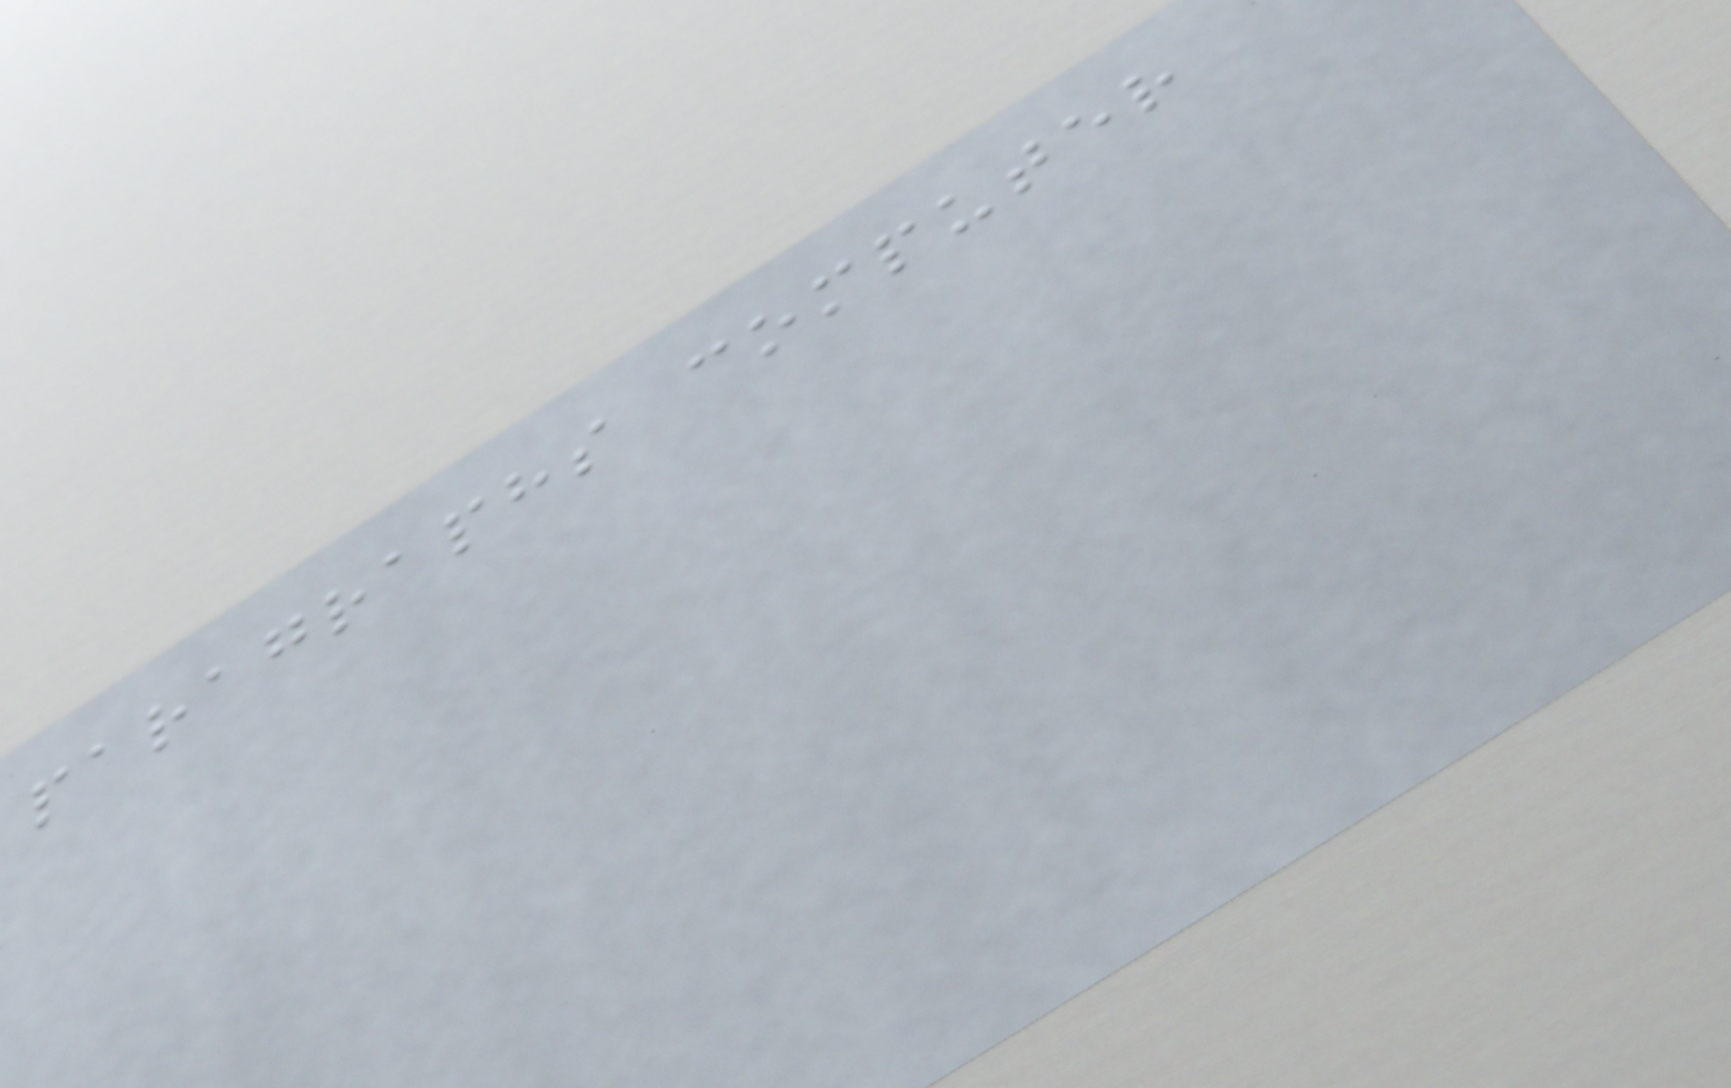paragraphs computer
